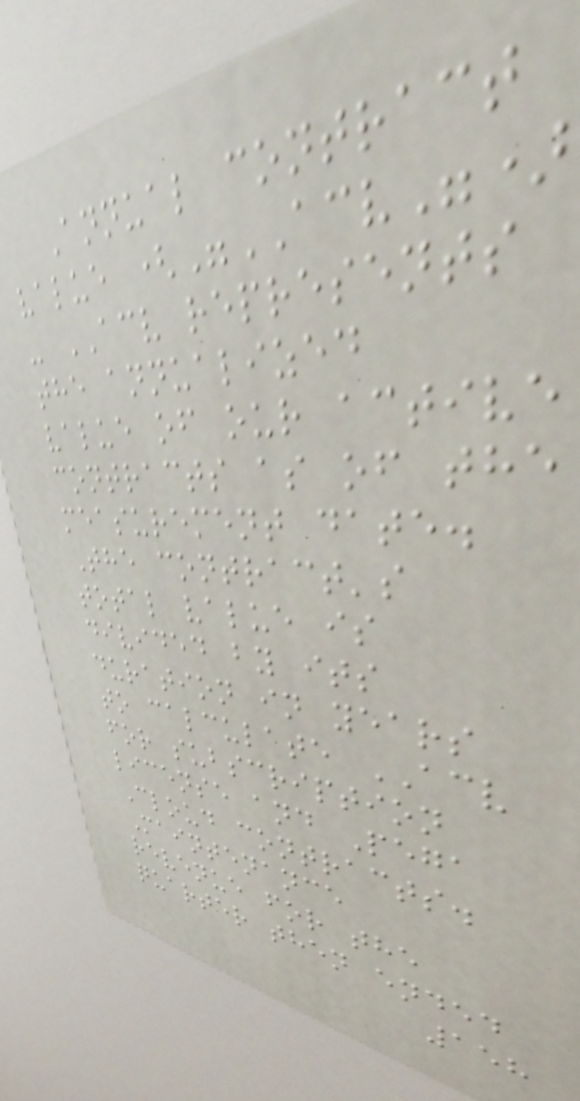Annual contract
value ("ACV")
- ACV represents
the annualized
value of our active
contracts as of the
measurement date.
The contract's
total value is
divided by its
duration in years
to calculate ACV
for subscription
license and Pega
Cloud contracts.
Maintenance
revenue for the
quarter then ended
158
